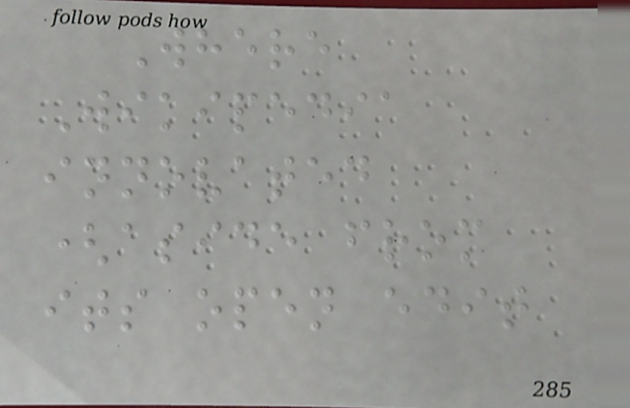Where
Wikipedia
innovated
(aside from
its open edit
